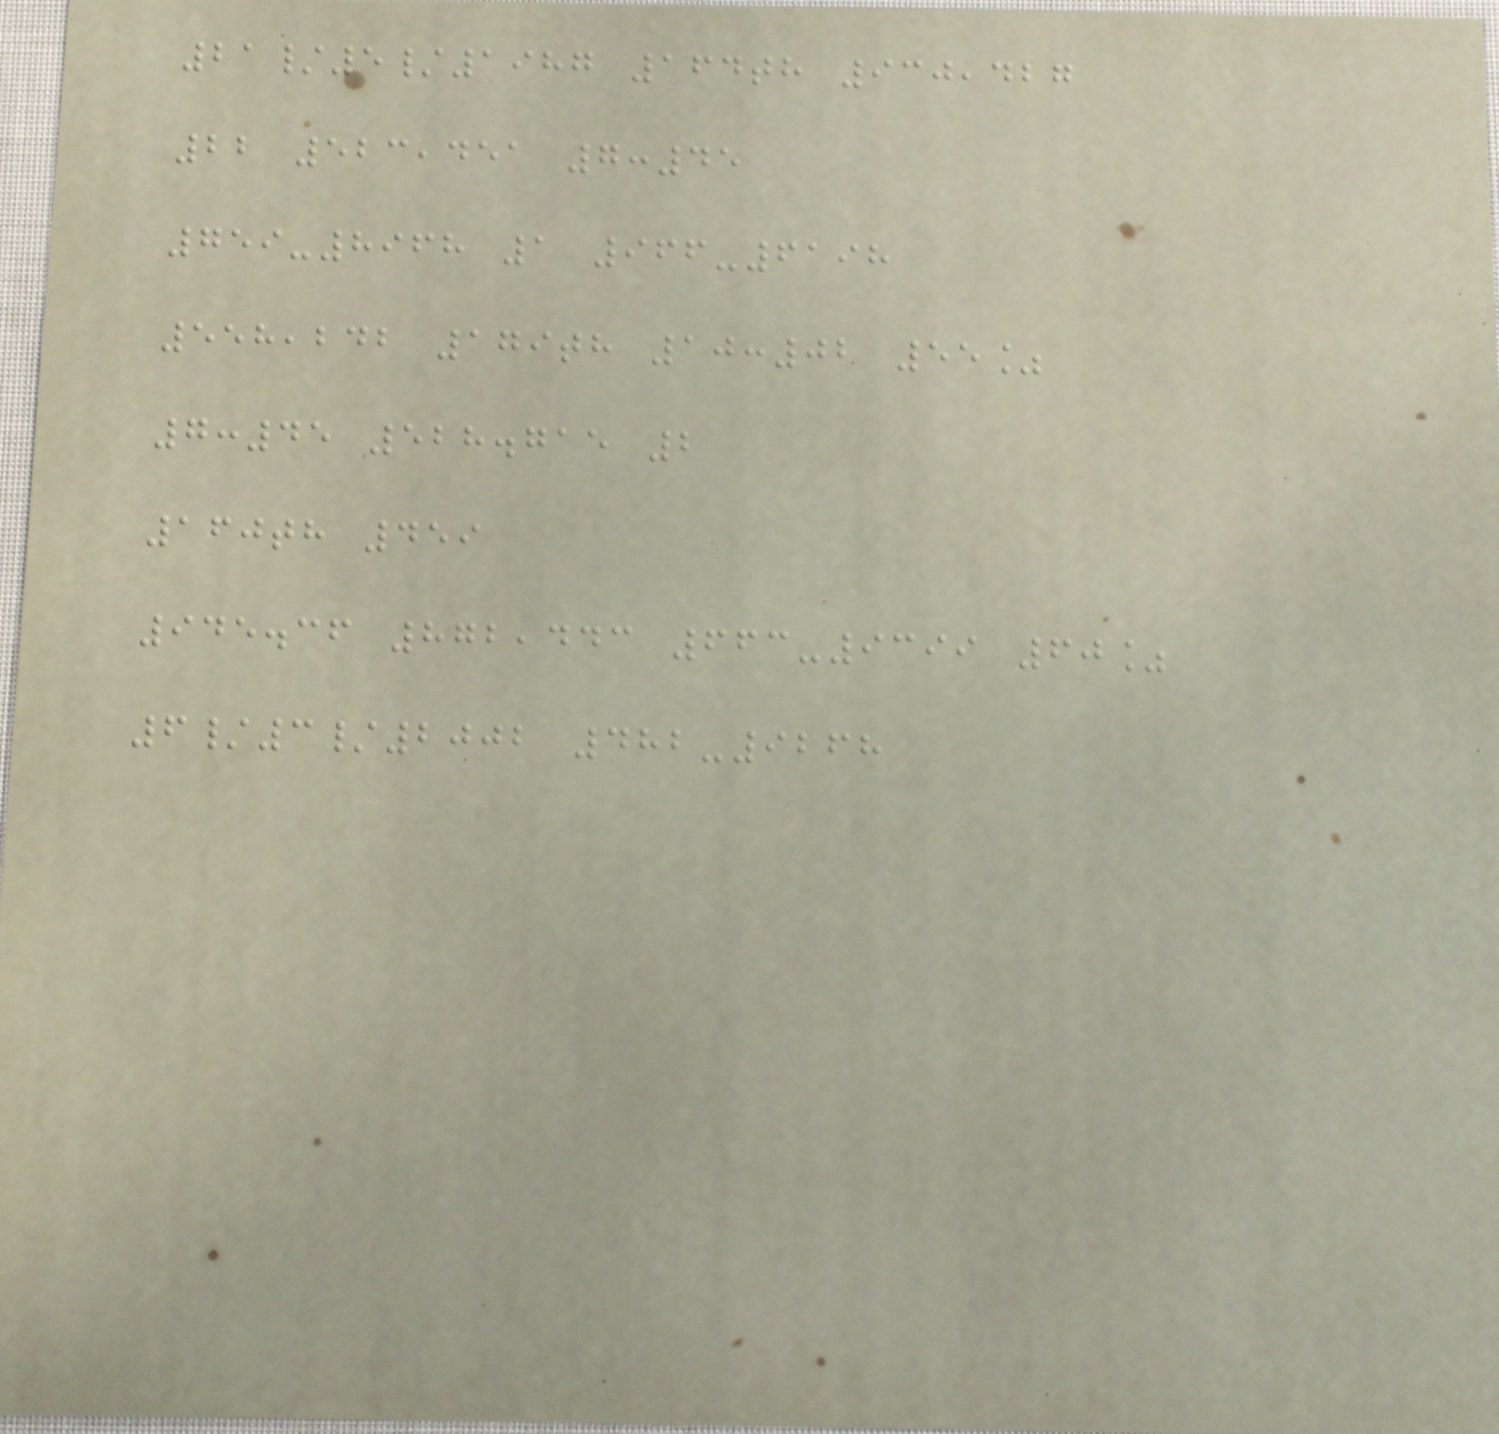21/5/1987 164th 930,427
22 523,451 7:45
759-8968 1 966-6198
558,242 179th 10:02 55%
7:45 528.715 2
160th 459
945.36 872,443 663-9399 60%
6/3/2002 482-9268
